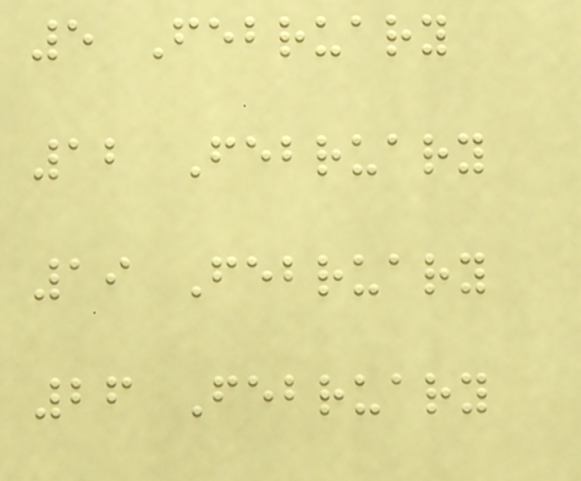5 February
12 February
19 February
26 February
